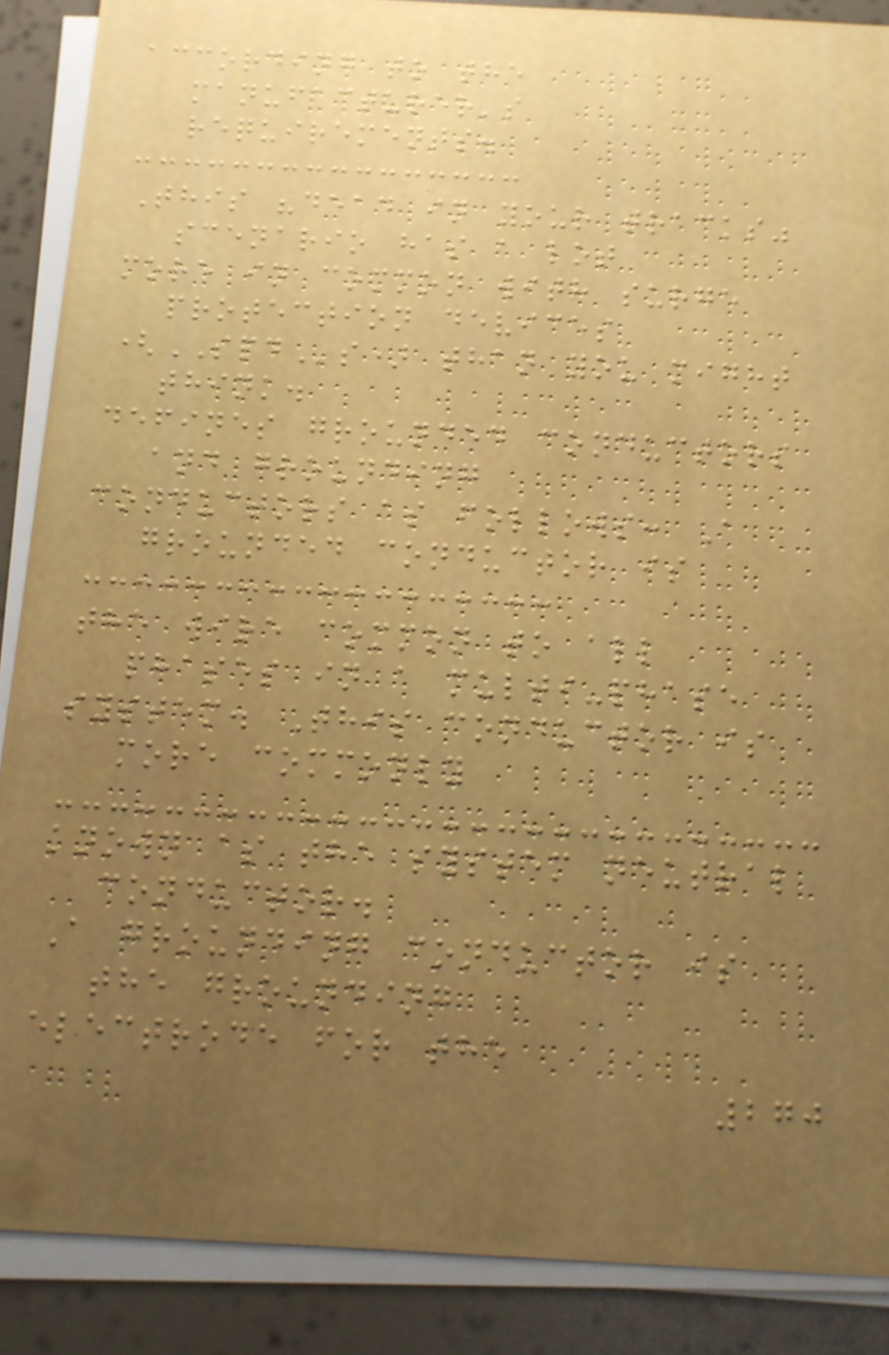according to the
manufacturer's
requirements.
This "dead in your tracks"
scenario has a lot
more in common with surge
protection devices
(SPDs) than you might
think.
defines grounded conductors
and grounding
conductors as follows: A
grounded conductor is
the wire common to all
phases in a multi-phase
system. This conductor is
more commonly
known as the system neutral
conductor.
A grounding conductor is
the grounding
electrode for the
270
